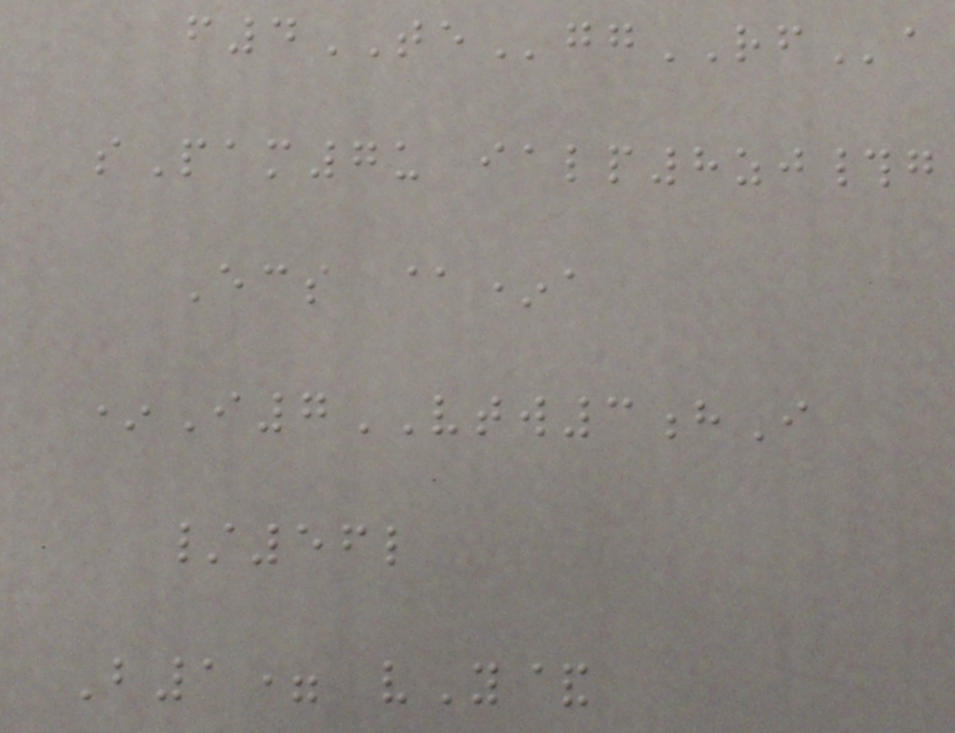f4TEggRFa
sPam7u ialp8zj#g
Ecs @*a
*I7VTW3hI
/56l
B1= vY&
